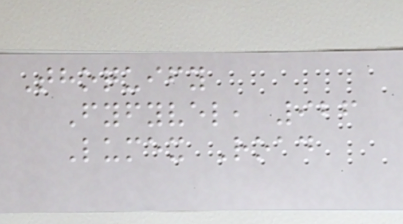Thoquify
Fyfyvel, 926
Lumex Road
